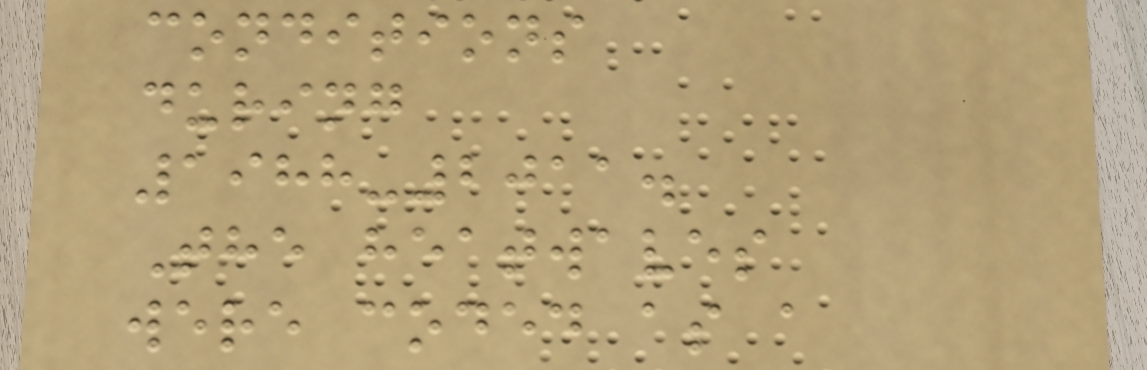conditions
during
1988-2011.
The heatwaves
were coded as a
